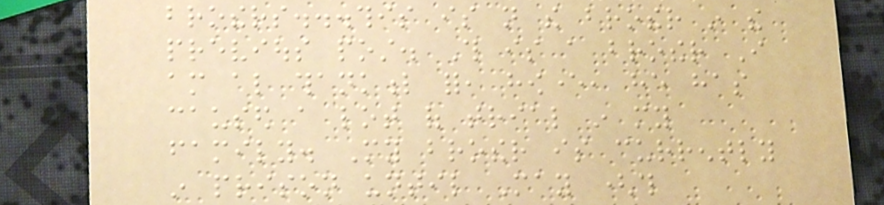brothers...this is not the brother in the
previous post. This is a brother I
am also thankful for, however, he has
caused a lot of trial in my
family. My brother is currently
in prison until May (this
